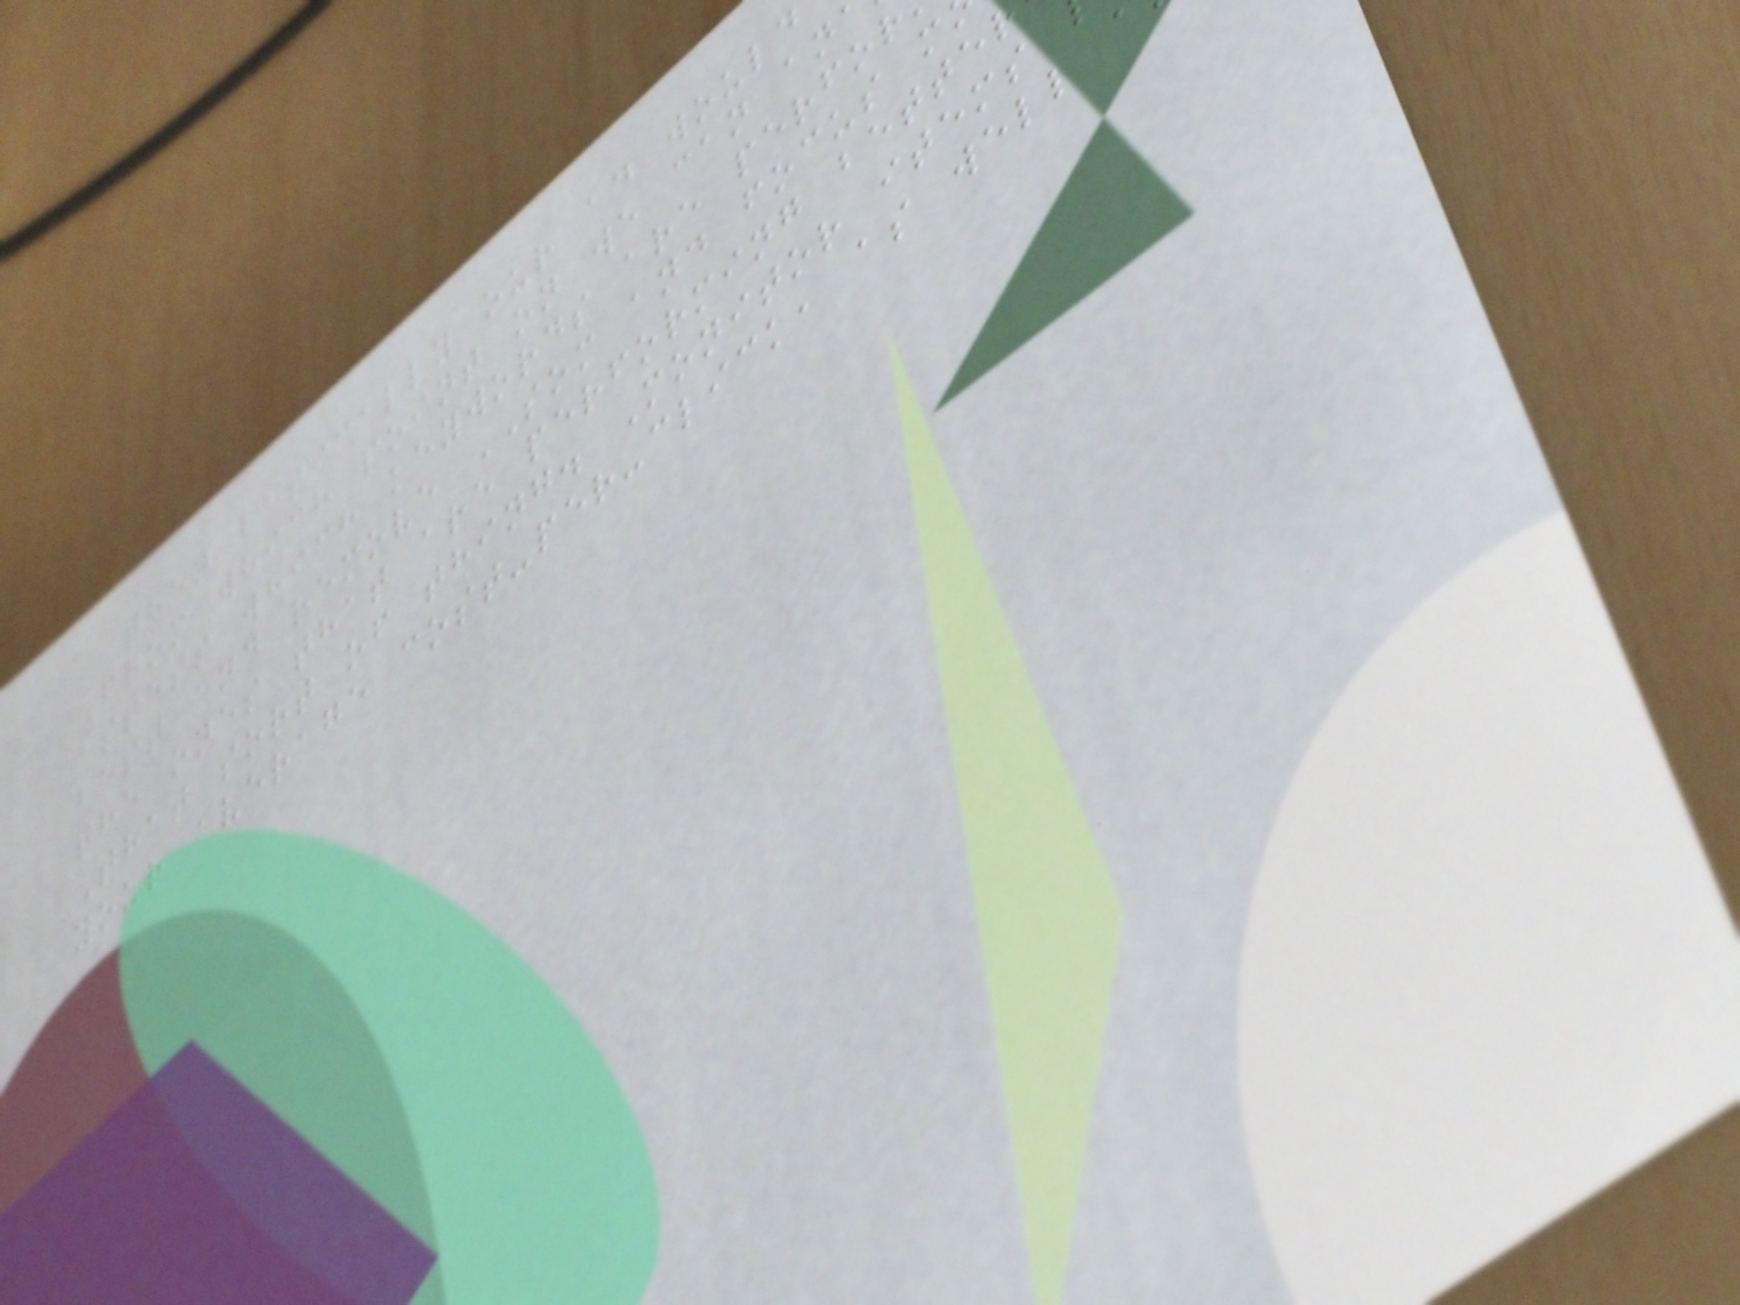then basically our ad would
From which point on we can an
assess which keywords are perfor
best and remove SOM and focus m
the ones that are performing bette
That sort of thing. Monitor items
your average cost-per-click, as well
